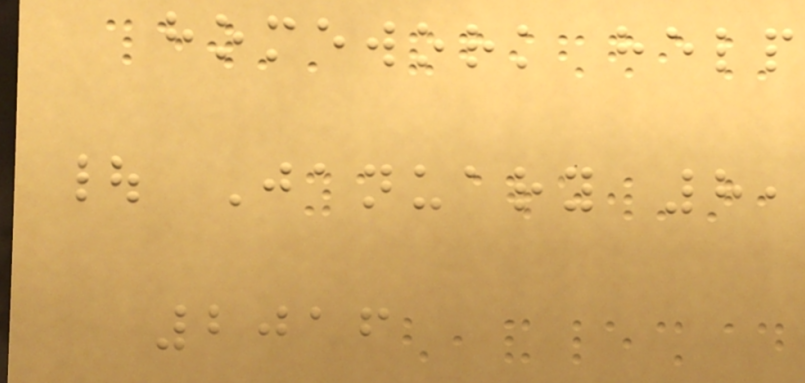homework help
| January 8,
2016
